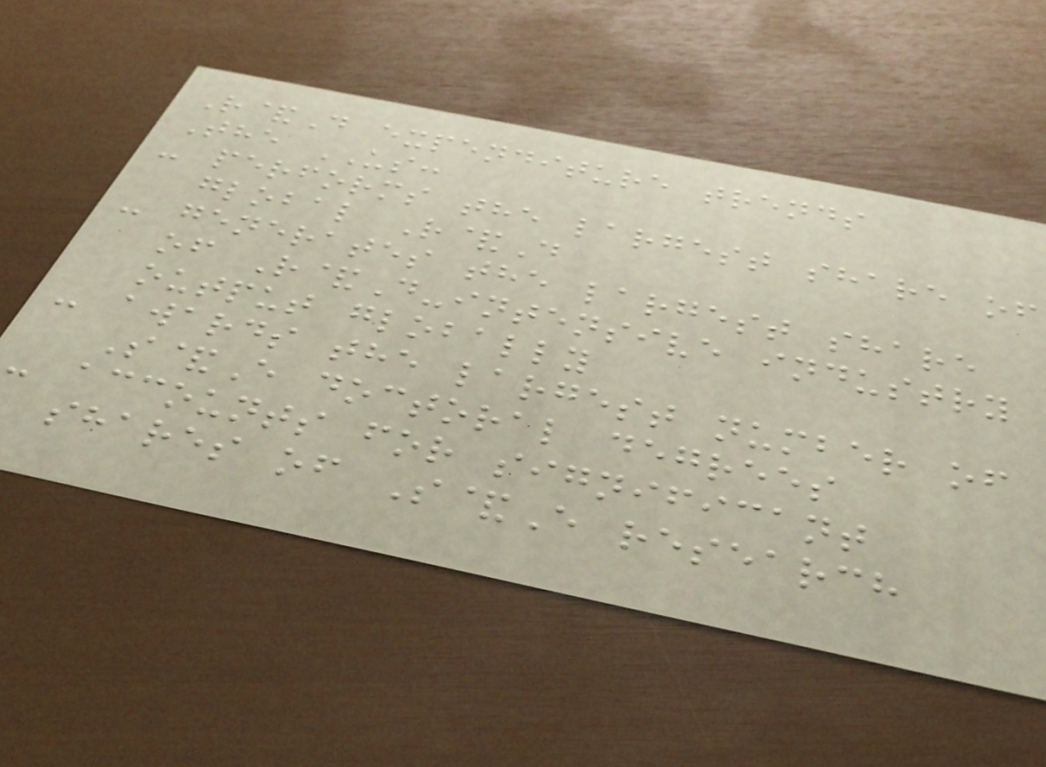R&D expenditure trends
The US:
- performs the largest share of
global R&D
- generates the largest share
of R&D-intensive industry
output globally
- awards the largest number of
S&E doctoral degrees
- accounts for significant
shares of S&E research
